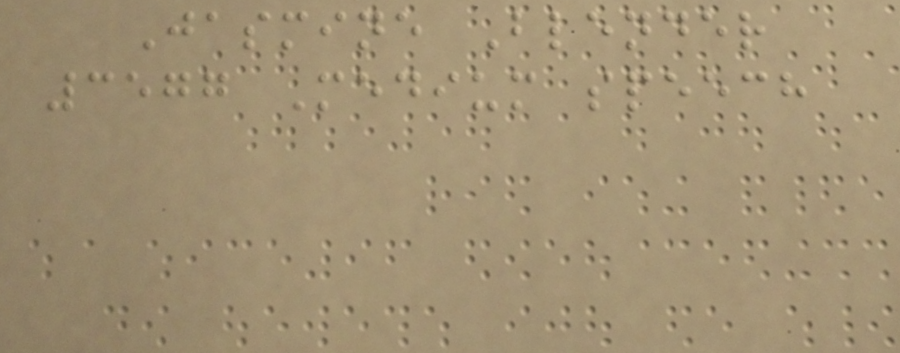Jasmine Blender
3577 Medium speech
